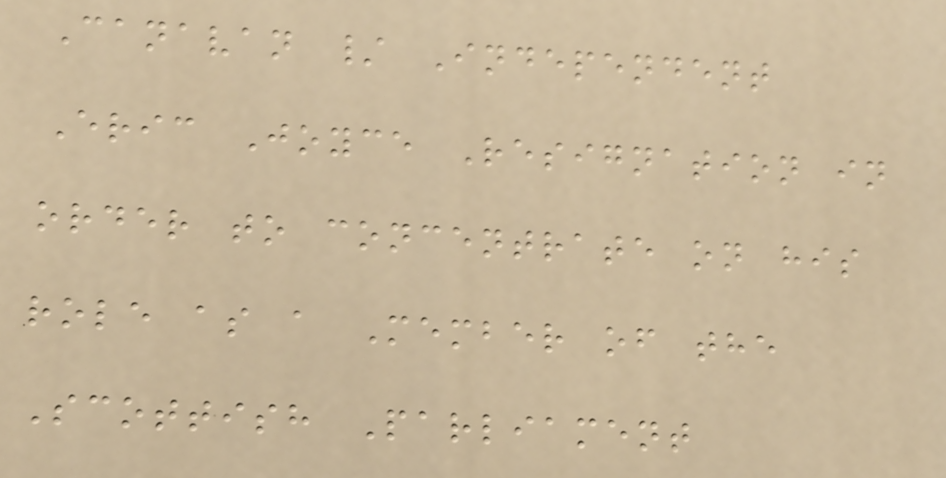Canavan / Independent
Eric Joyce Resignation in
order to concentrate on his
role as a Member of the
Scottish Parliament
